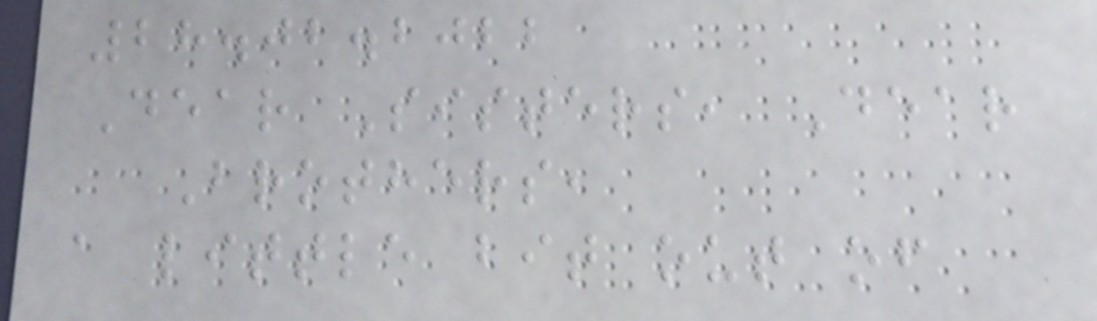28.02.2022
Dear Sisters, Dear
Brothers,
a little bit out of
